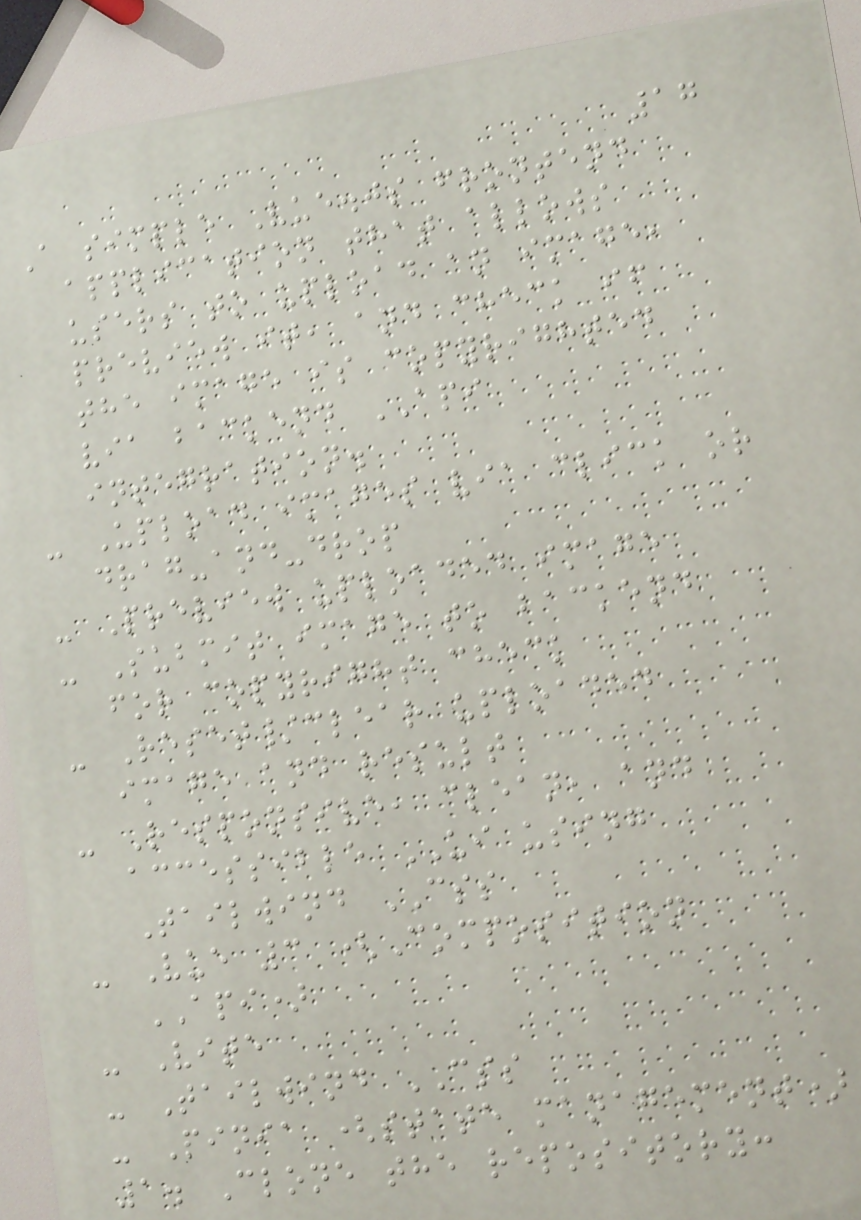17
A simple Vue.js frontend
application that allows
users to upload an image,
preview it, and check if
the image is copyrighted
via backend API
integration.
- Upload images via click or
drag-and-drop
- Preview uploaded image
- Submit image to backend
for copyright check
- Reset/clear uploaded
image and result
- Responsive, clean, and
accessible UI using
Tailwind CSS
- Vue 3 (Composition
API)
- Vite
- Tailwind CSS
- Pinia (state management)
1. Clone the repository:
